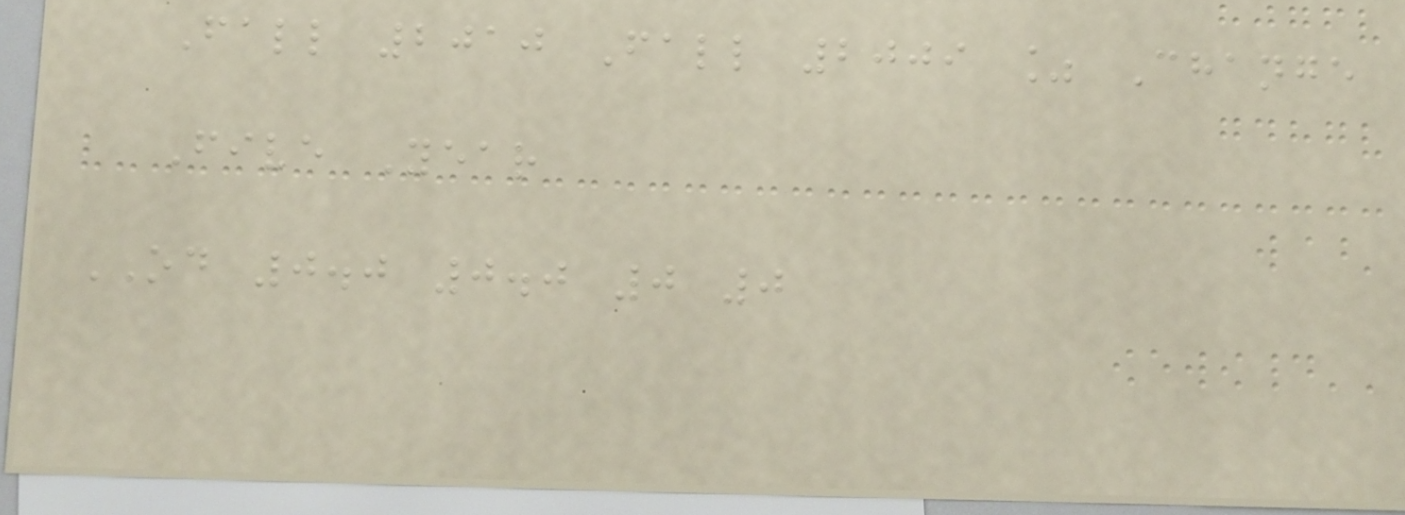Fall 2010 Fall 2009 % Change
Five Year
OD 0.0 0.0 0 0
